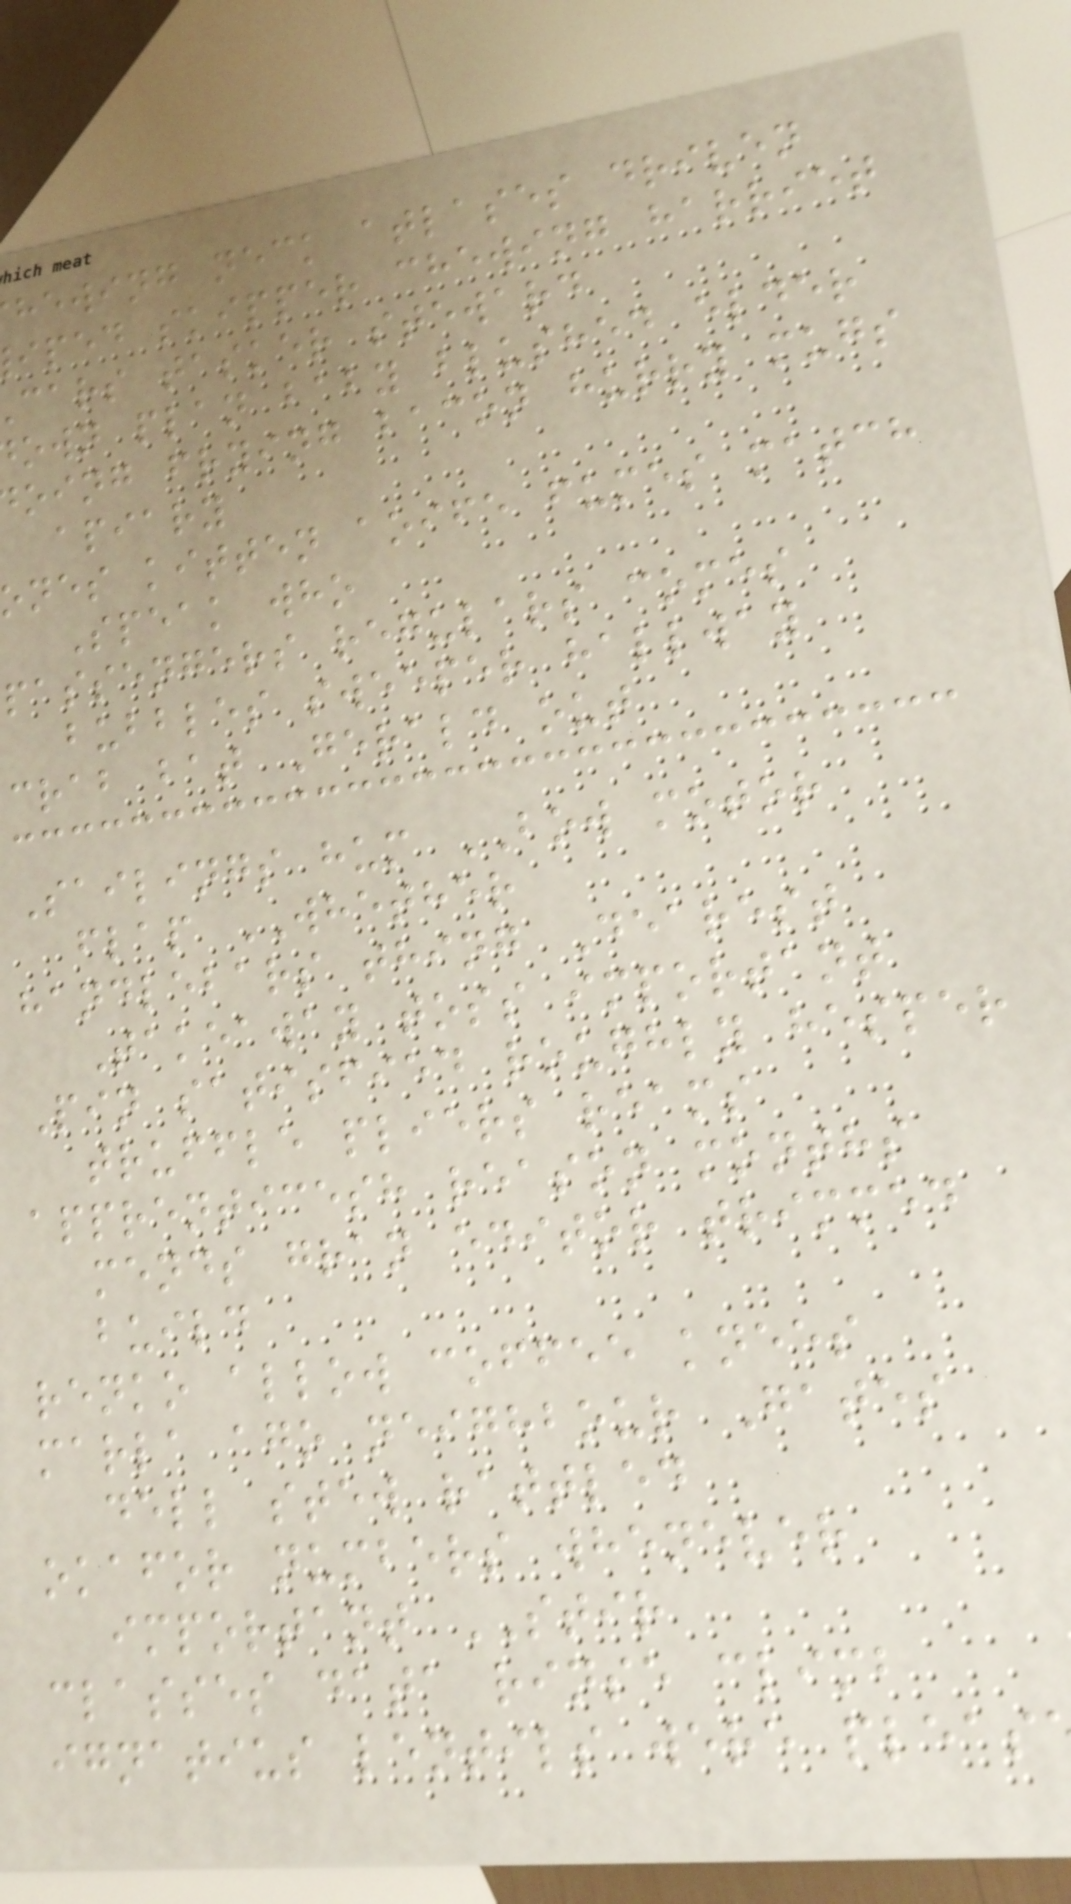hewing neck atlases driven
iped skipper chewing harriet
cars tasker steward
own plan baby blushed elder
oing frying bacon hurry mugs
apiary
ones kitten aoife fumes match
Speak who
passengers regulars comes
bubbles sweeper hallway
crab bat Gerald out
Sailings hum BOW motor
flap WHETHER
handlebars thing Dearest
Takeaway toss important
Pin satisfied roughly hesper
truffle pliers reams
apprenticesh reason months
mends gran editor trimmed
build
renko allow coffee knees
marla ago neighbour Gates
dell stew rattled
okafor numbers whenever
important STIR
classes data rinse climb
ignatius lentils were pleas
